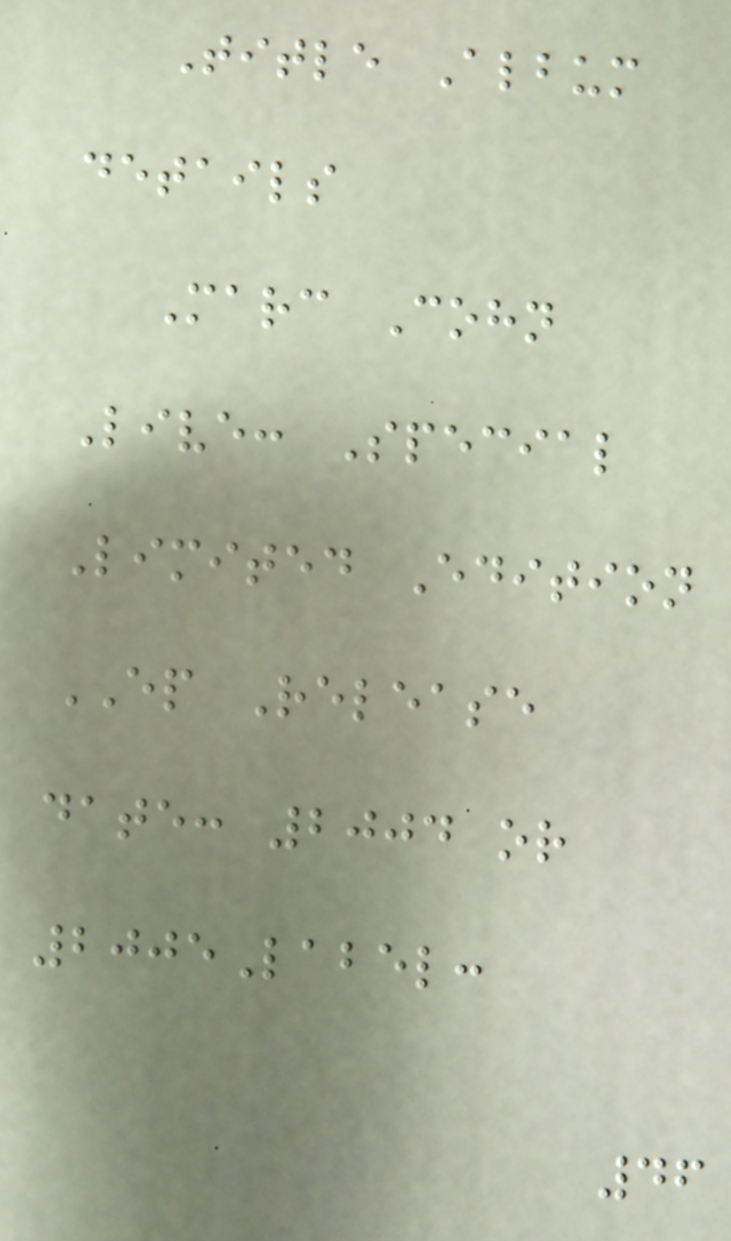Title Album
details
Marc Cohn
Live: Special
Limited Edition
EP Release
date: 2004 or
2005Label:
46
